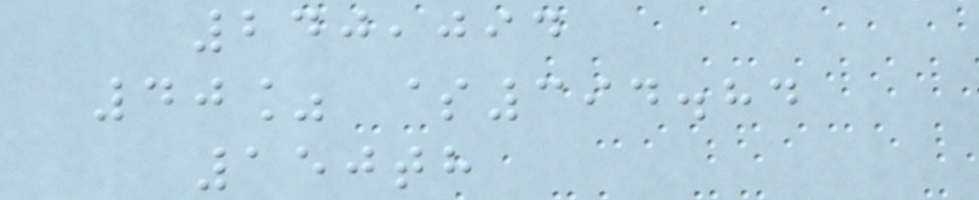240,094
40% $394.84
150th
